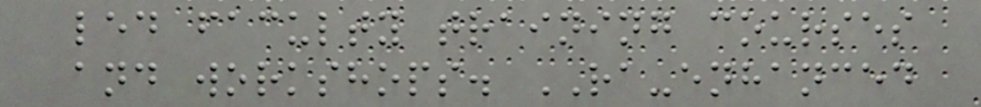led faculty training courses
and workshops. RA-enhanced
